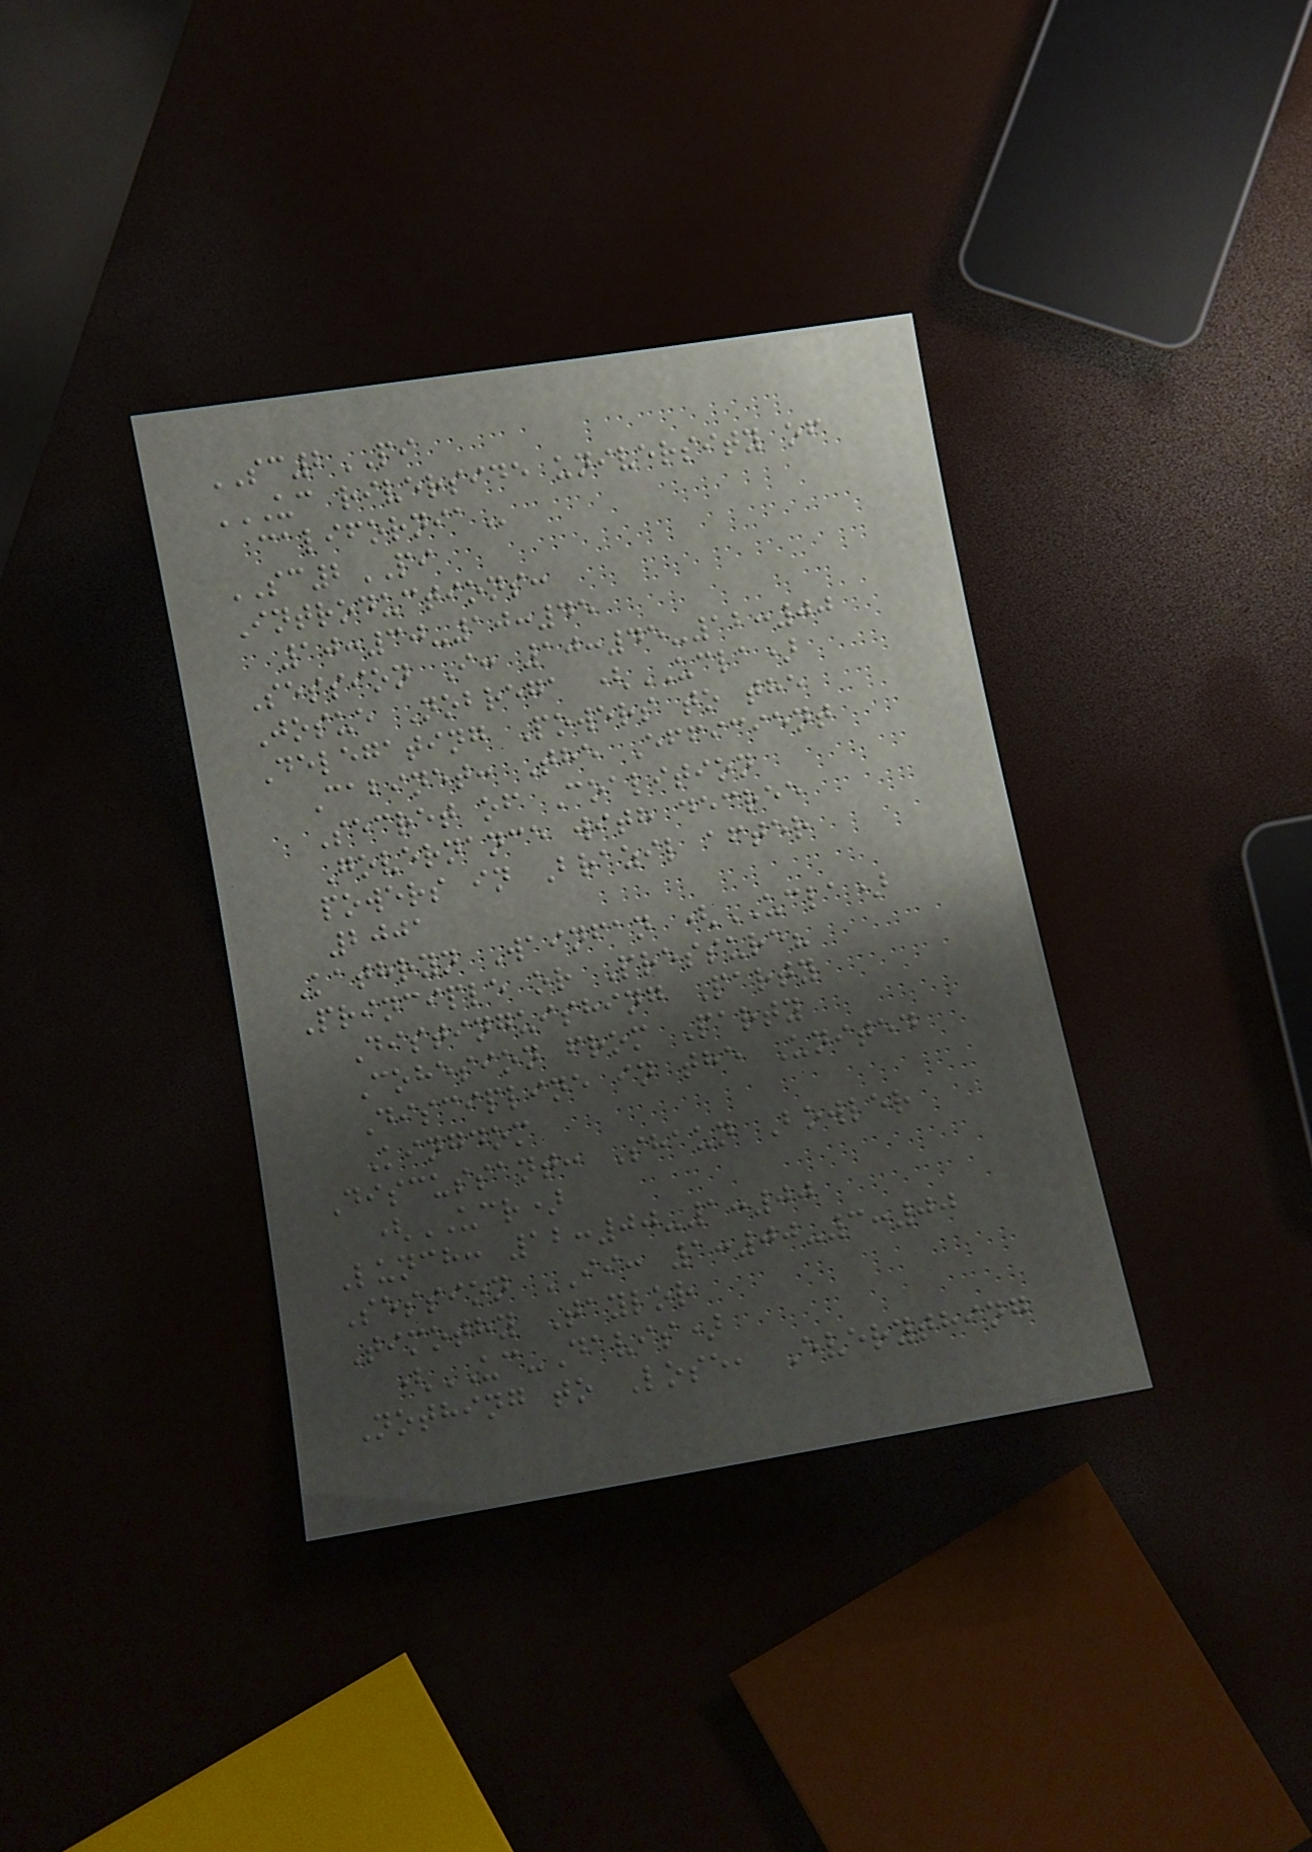SC2PI
UC RIVERSIDE UNIVERSITY OF
CALIFORNIA
SC2PI
Introductions:
10:30-10:45
Session I: 10:45-12:00
Josue Nobrega (UCLA)
Delegating Powers to the
Cabinet: The Efficient
Secret of Coalition
Governance with decree
powers in Brazil after
2001
Kathryn Wainfan (UCLA)
Principle or Pressure?
Distinguishing Party
Cohesion from Party
Discipline in the United
Kingdom
Discussant: Shaun Bowler
(UCR)
Lunch: 12:00-1:00
Session II: 1:00-3:00
Timothy Taylor
(UC-Davis)
Nothing to Lose, Everything
